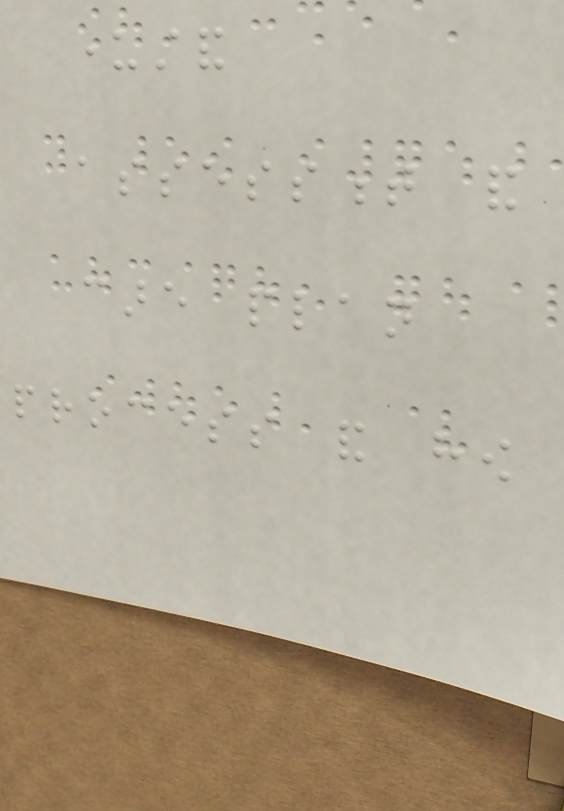understand
assessment and
care plan
process and how
